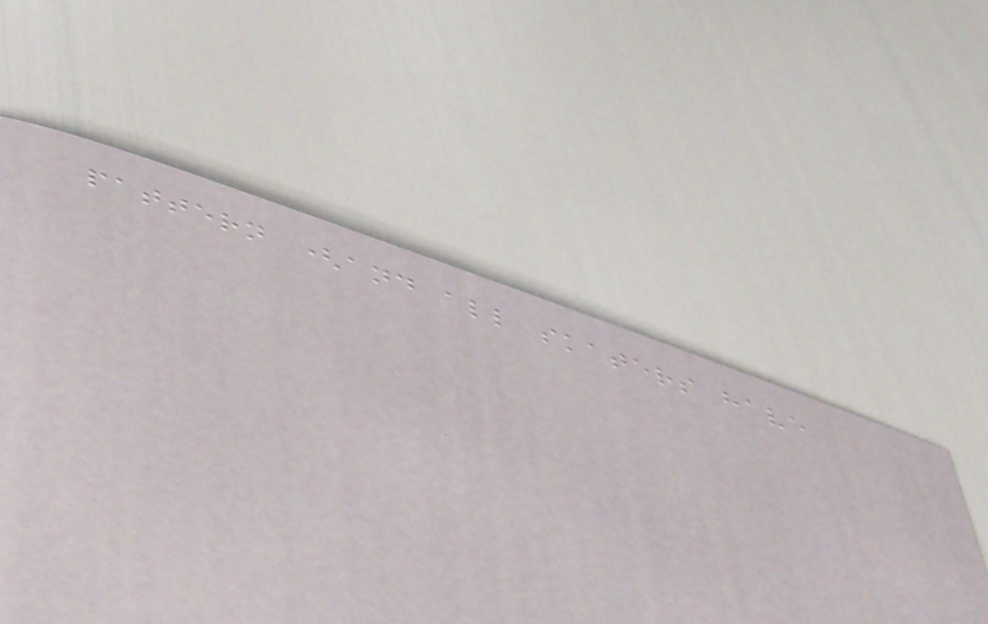pattern (and all skaters have
